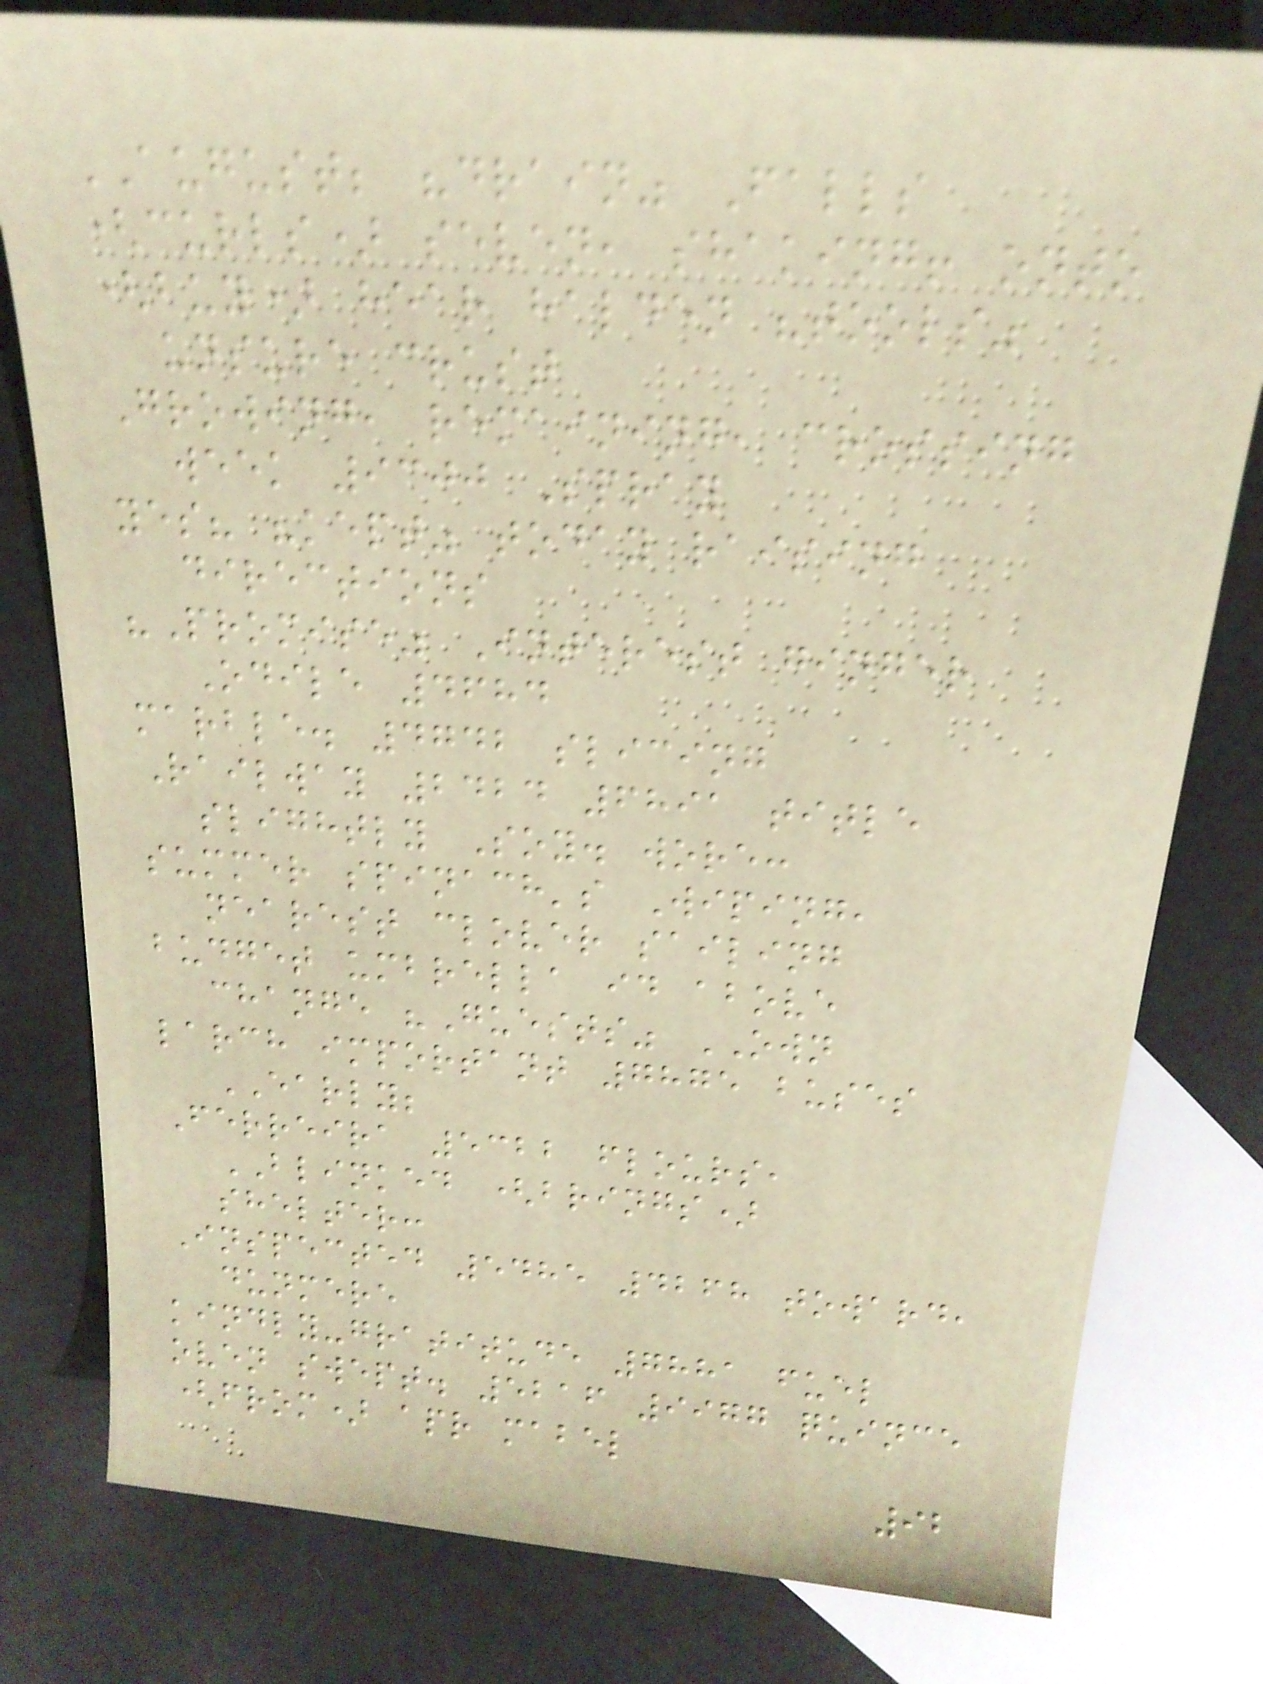AUGUST; "drain" Falls
(curls) seven, shaking! onto
(buy) hear halden "tools"
unsure crust
Growing, remaining, crossing
week 9300 Spray
yes? "kept" today raising
directions
"Promise" Interest ginger
Odile 4684
marble. 4742 slicing
Railway 2424 6891 title
slightly Soy. wore:
summer spinach's Wiping,
nearest clover sailing
budget umbrella id above
change "Guests" OWN
larch important 7875 buses
EARLY;
Ferreira 5322 flours,
BLINKED (brings)
shelter:
Inspected 5485 4268 toward,
dunmere
kindly-gratitude 7881 fuel
oven swept. 5216 9977 quince
(from) apr mabel
92
